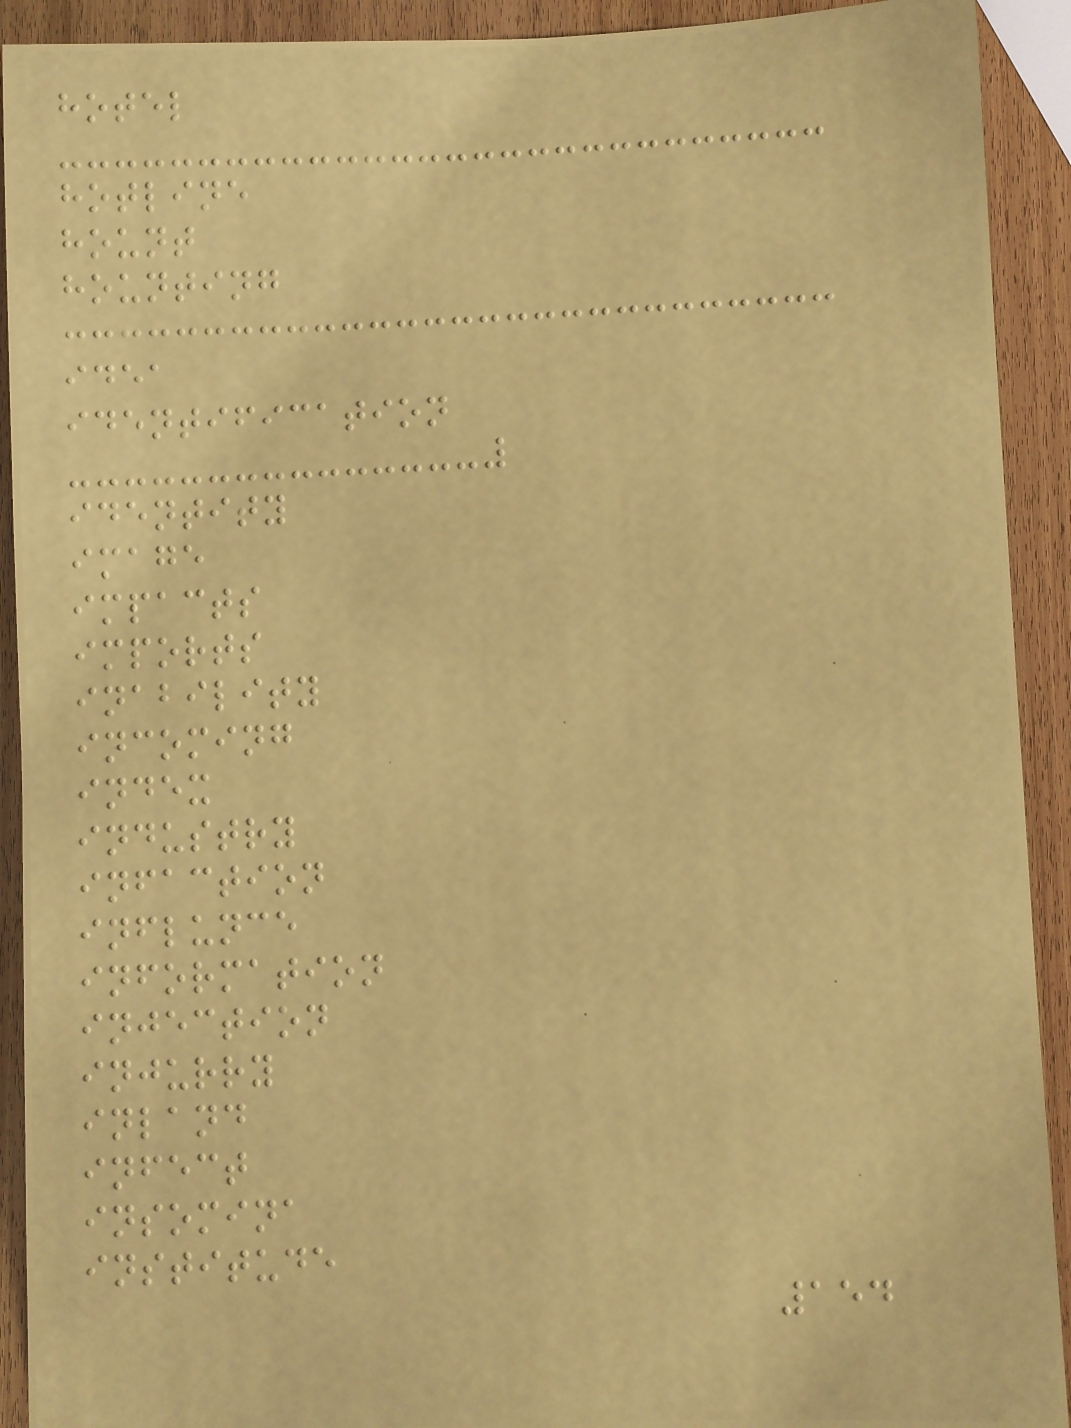hotel
hotline
hount
hounting
idea
identification
identity
image
impacts
imports
inability
incoming
index
industry
infaction
influnce
information
injection
injurry
inland
infect
insomina
institude
154
